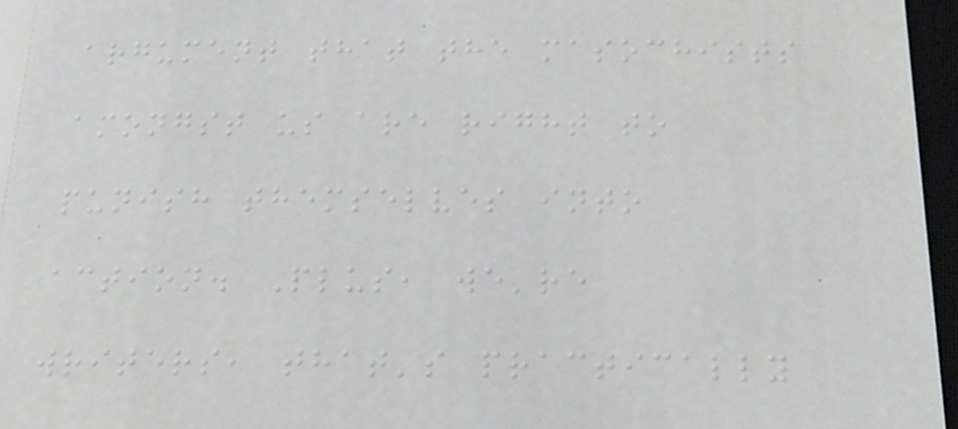argument that the masochists
amongst us are right to
punish themselves into
action. Plus, we're
writers, that's practically
